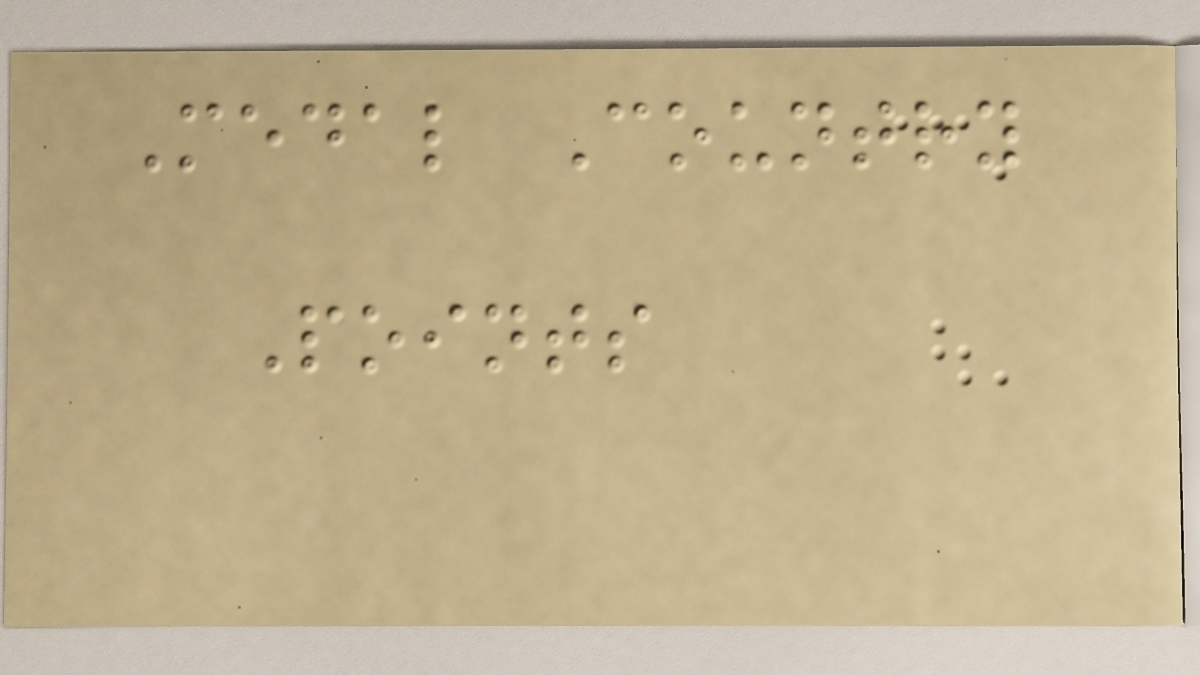Medal Country
Points
